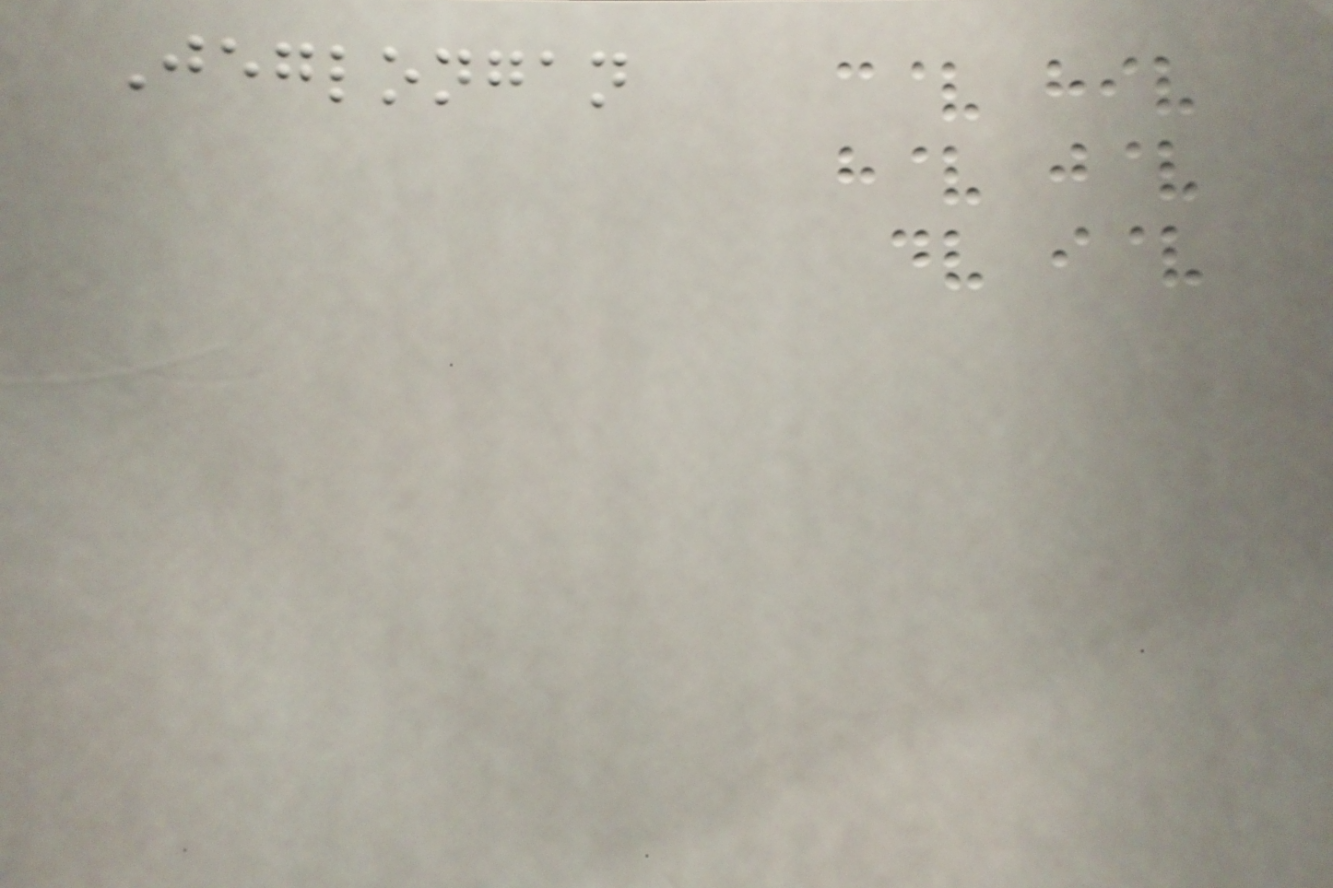Jeglongan
